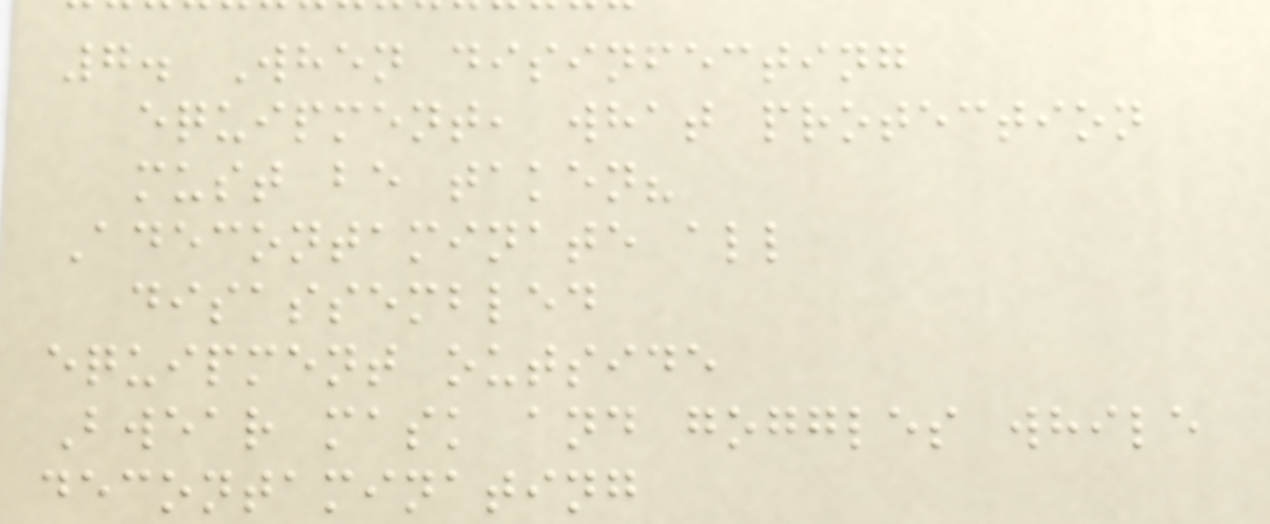7. When disinfecting
equipment, what protection
must be taken?
Adecontaminate all
disassembled
equipment outside
Bwear mask and goggles while
decontaminating
